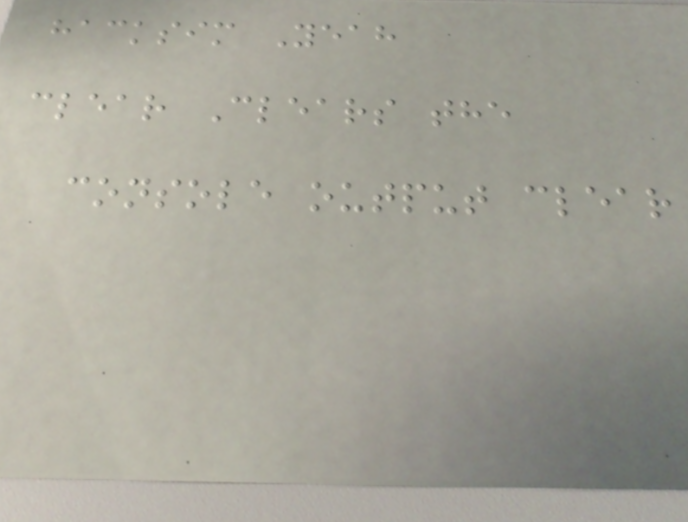hacksim Yeah
clear Clears the
console output clear
